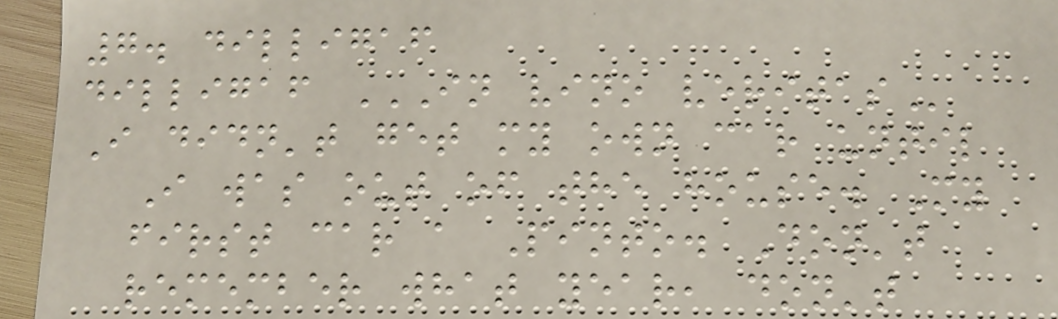7. dilligaf
dilligaf IN VINO VERITAS
I didn't get my own car until
I was out of the house. My
first car a Pinto. Don't
remember what year, don't
